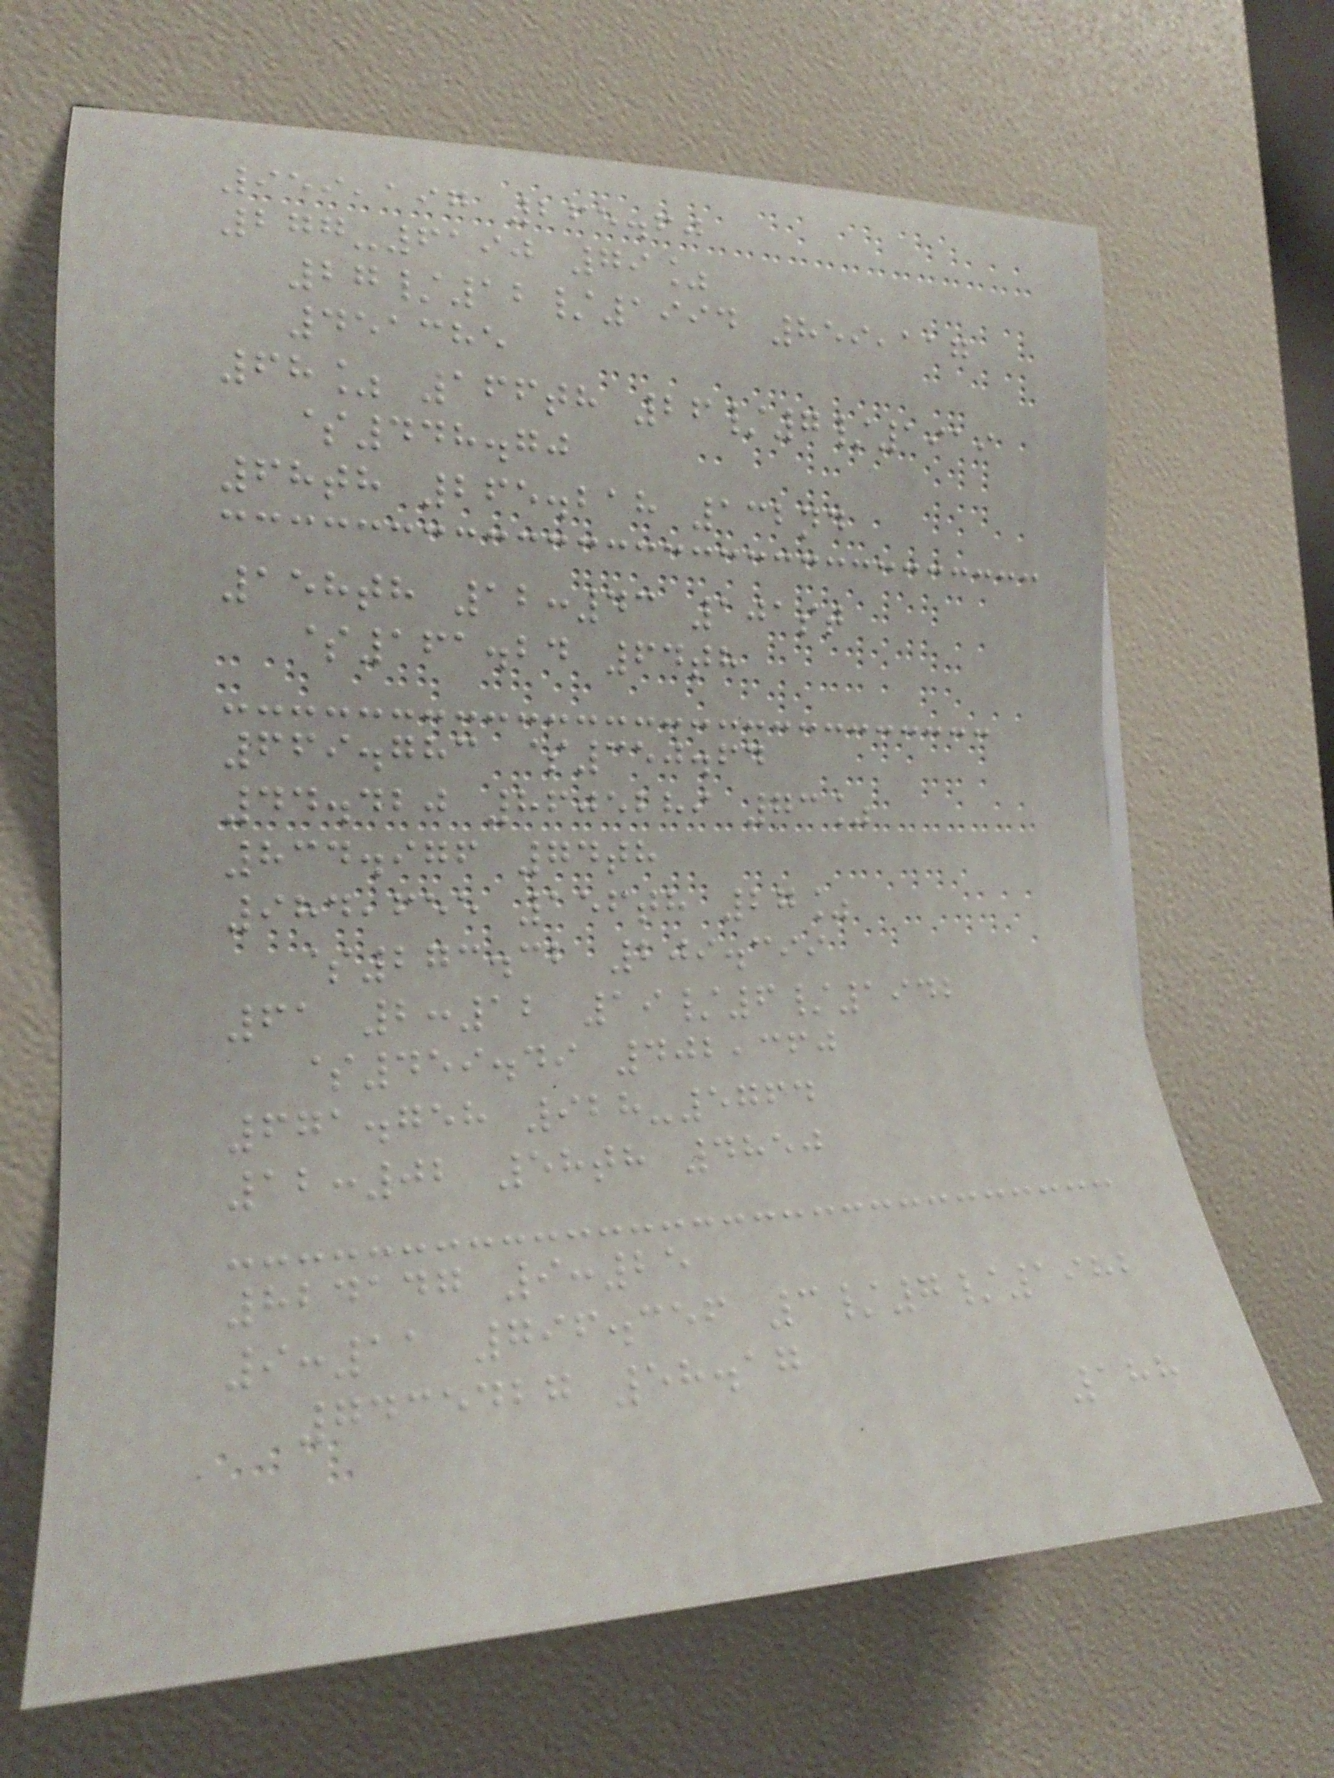959,197 265.60
277-6190 79%
27/12/1994 859,117
451385
68% 166th 26/7/1919
$448.70
68th 265.218 132nd
158th 12:43 101st
$161.24 64th
669.783 $350.64
44.420 8605289 73%
834.976 74th
984,655 156th 27%
$273.32 209.399
61 2:12 19/6/1942
$459.49 402,360
671.758 928-5764
12:02 58th 4850
824147 9:25
9:11 796.356 3/7/1982
7435427 58.17
188
